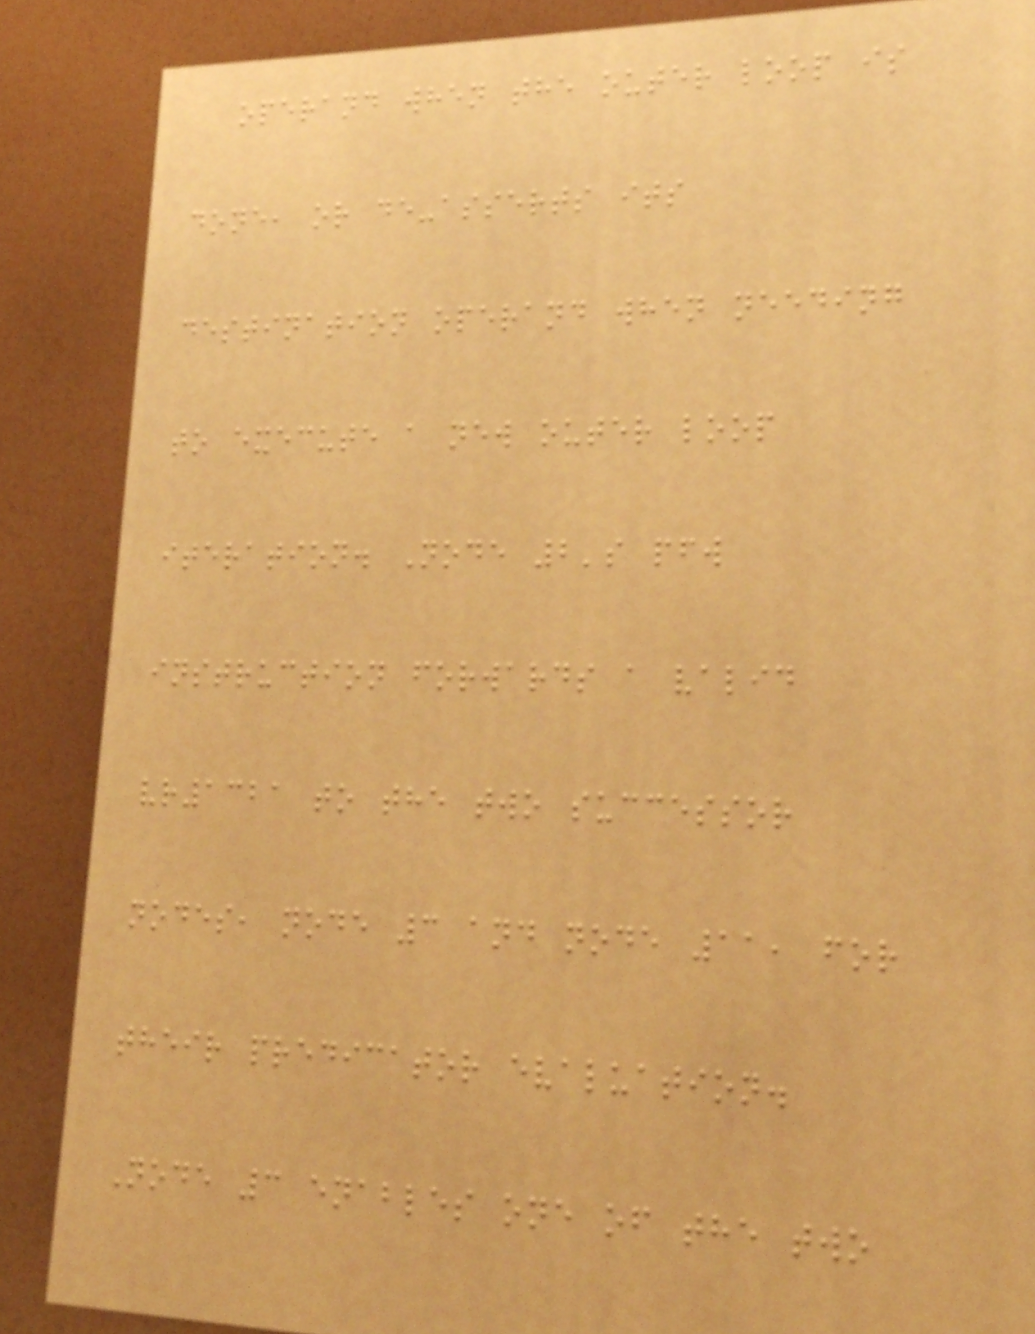operand when the outer loop is
done, or de-asserts its
destination operand when needing
to execute a new outer loop
iteration. Node 2's pfw
instruction forwards a valid
vr1321 to the two successor
nodes, node 3 and node 11, for
their predicator evaluation.
Node 3 enables one of the two
